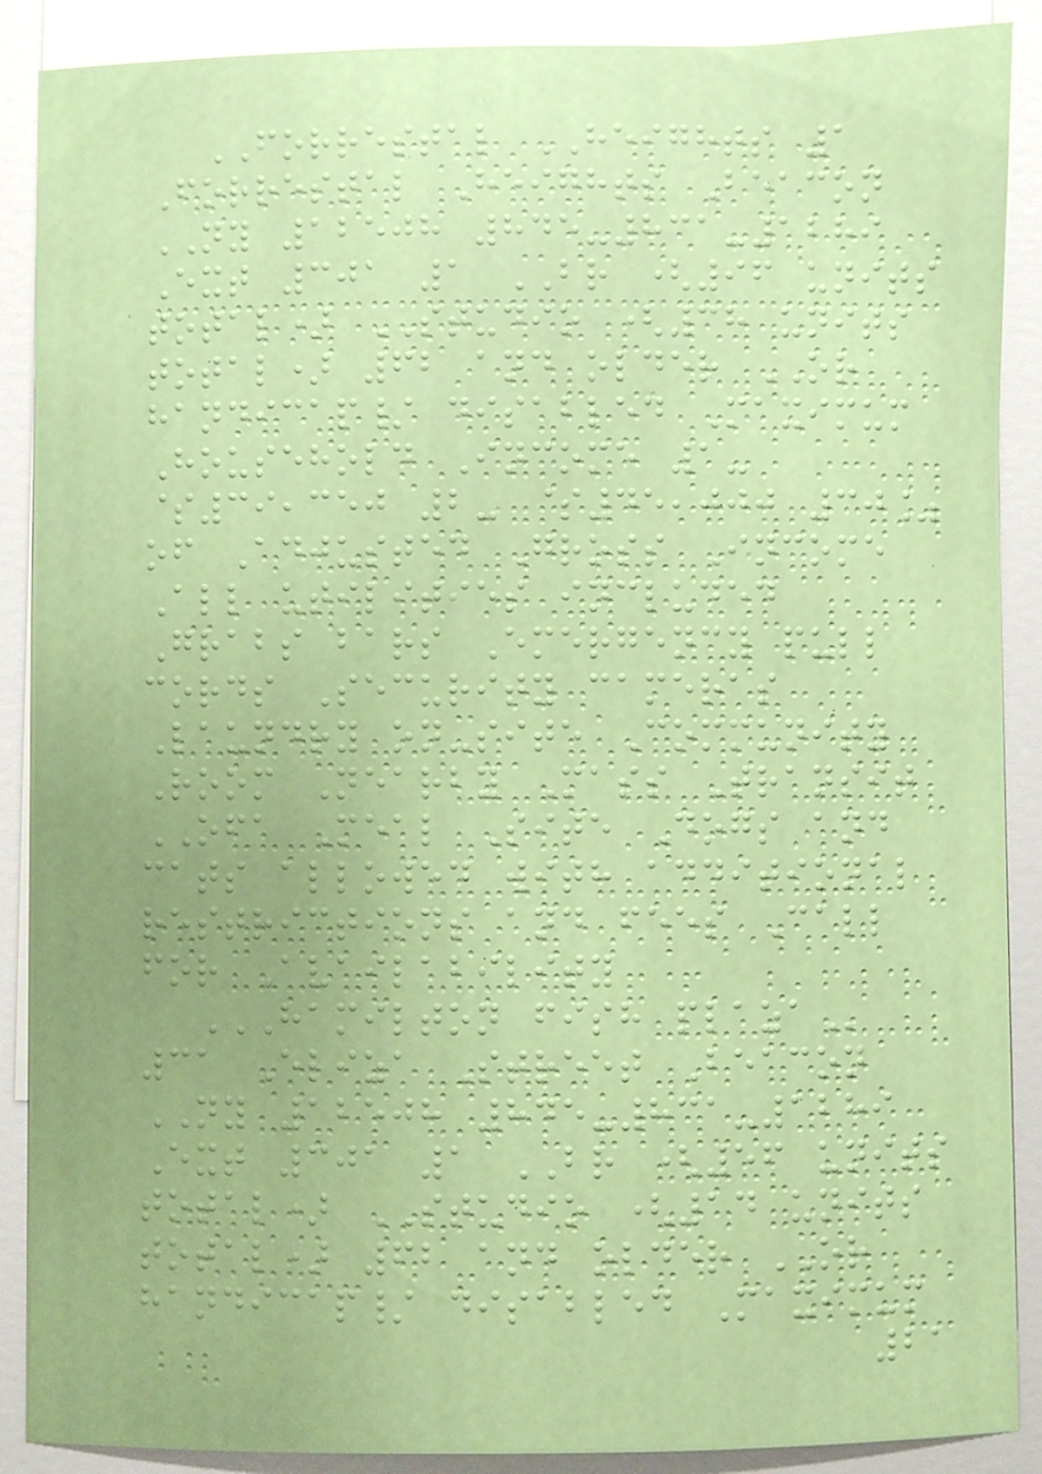FORRESTAL HEIGHTS 1
Forrestal Heights Beacon
NY 12508 845-831-1289
Ext 301 1 BR (96 units
total) STUDIO (38 units
total) 62 and older OR
handicap/ disabled Maximum
Household Income 1-
$39,350 2- $45,000 30%
of Adjusted Gross Income
All utilities included
Grabs bars Emergency pull
cords Security cameras
Laundry on-site Community
Room Nearby Mass Transit
OFA Meal Site Dogs and
cats allowed with additional
restrictions and fees Call
for Availability
HAMILTON FISH PLAZA
31 Eliza Street Beacon
NY 12508 845-831-1289
Ext 301 1 BR (56 units
total) STUDIO (14 units
total) 62 and older OR
handicap/ disabled Maximum
21
